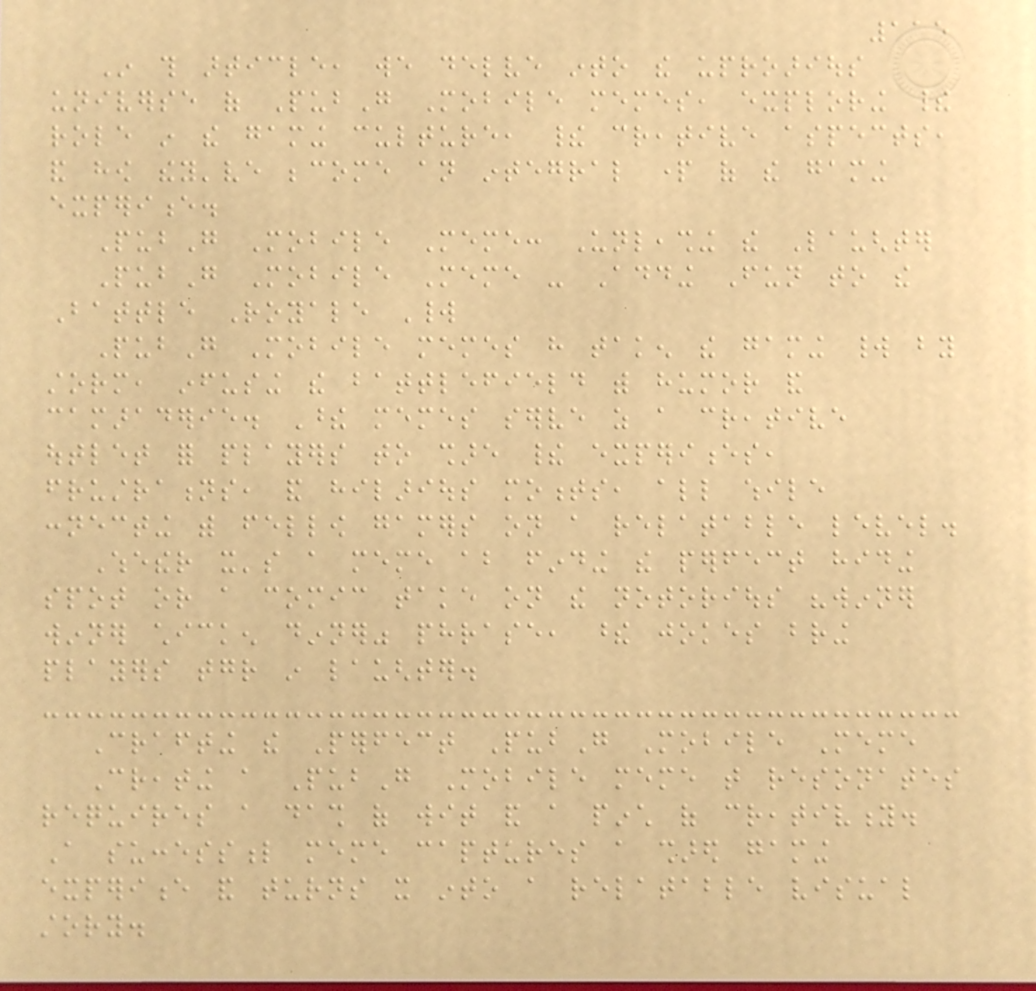115
In this article, we delve into the uproarious
universe of PubG Mobile memes, exploring their
role in the gaming culture, their creative aspects,
and how they've become an integral part of the gaming
experience.
PubG Mobile Meme: Unleashing the Laughter
PubG Mobile Meme - Adding Fun to the
Battle Royale World
PubG Mobile memes have taken the gaming world by
storm, infusing the battlefield with humor and
camaraderie. These memes serve as a creative
outlet for players to share their experiences,
frustrations, and hilarious moments, all while
connecting with fellow gamers on a relatable level.
Whether it's a meme about finding the perfect hiding
spot or a comic take on the notorious "winner
winner chicken dinner" phrase, these jokes bring
players together in laughter.
Crafting the Perfect PubG Mobile Meme
Creating a PubG Mobile meme that resonates
requires a dash of wit and a pinch of creativity.
A successful meme captures a shared gaming
experience and turns it into a relatable visual
story.
